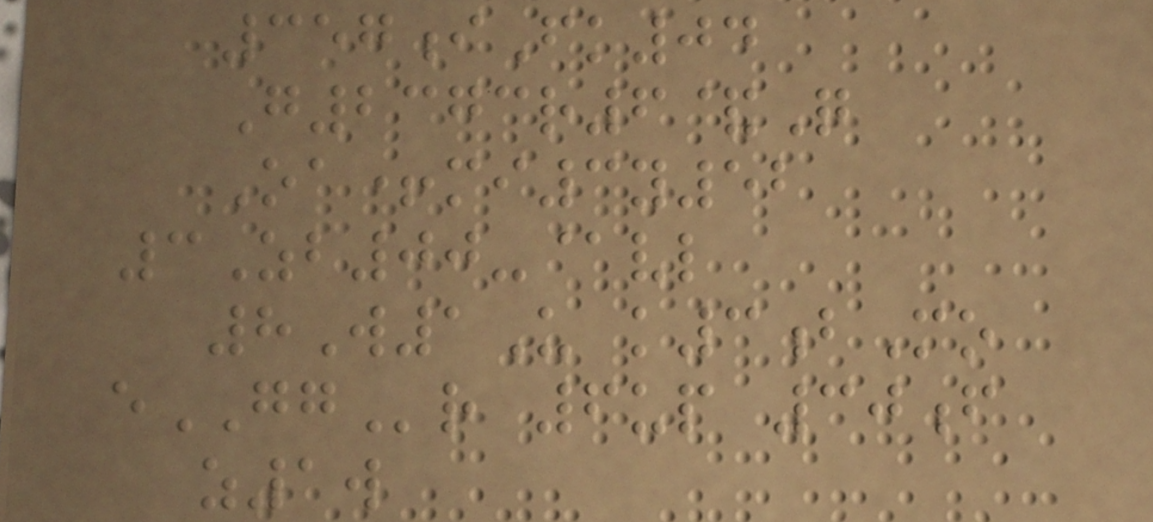357iFk04
G2373r6&Q
Oa+mi3y52
3Zb00-@vl
8W1U k3bMo
eGGr 6up 30f
z1w
